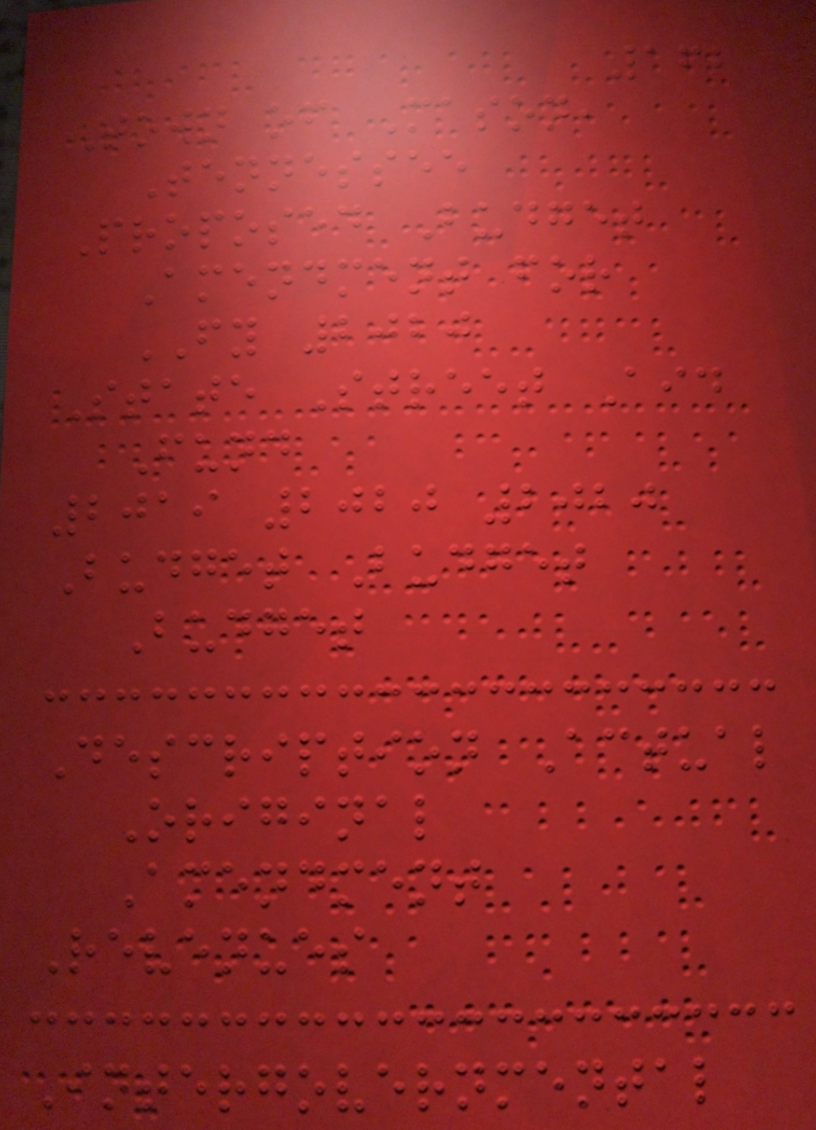162
Town of Mason,
Tennessee
Proposed Budget
Amendment for
FY 2020
State Street Aid
Fund
2019 2020 2020
Budget Budget
Budget
Description Actual
Original
Amendment
Revenues
Intergovernmental
